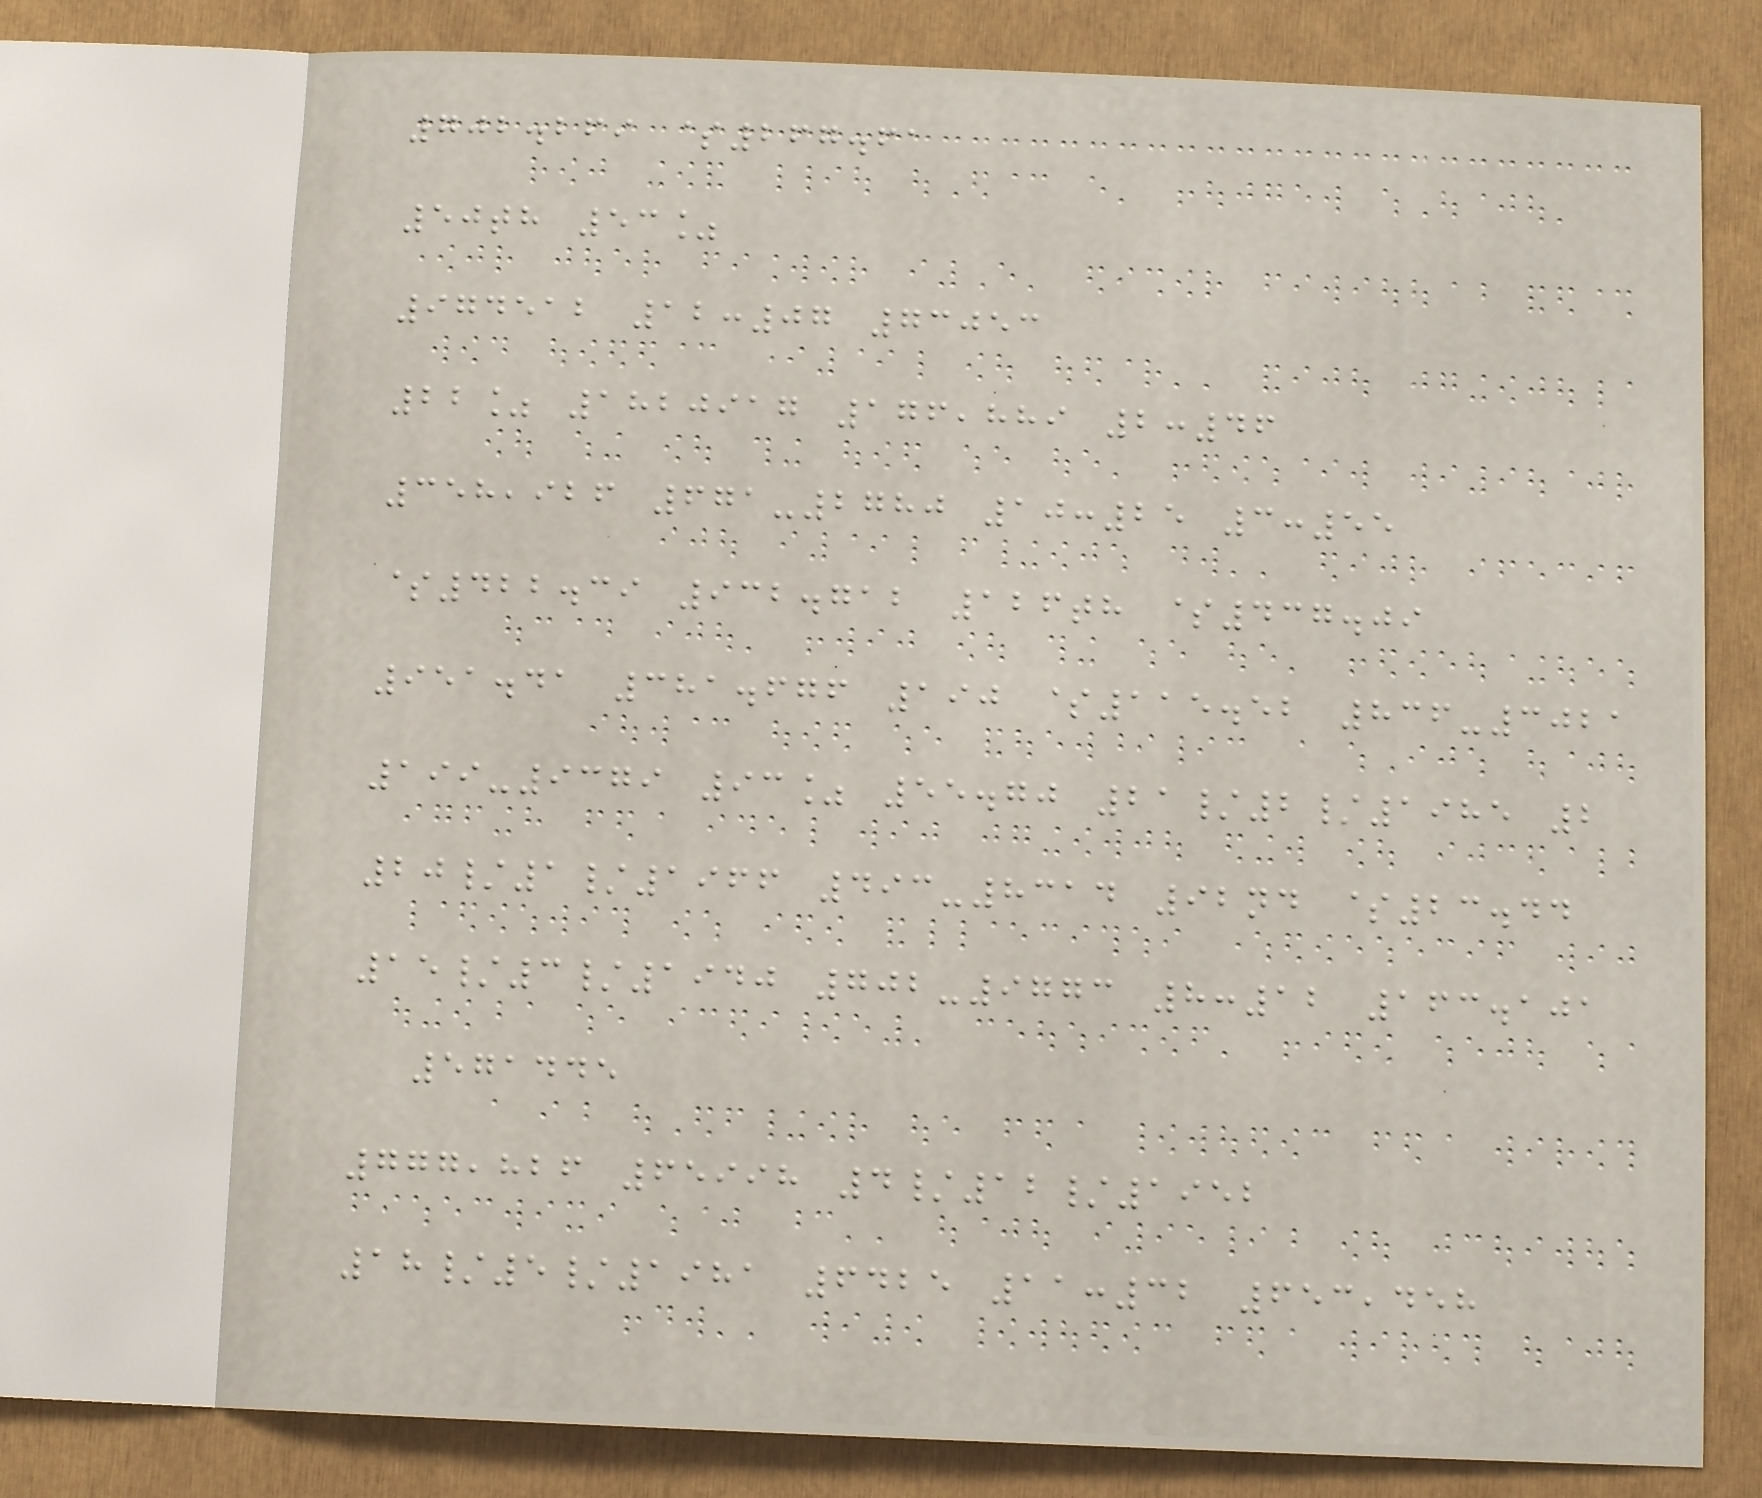702.269 $267.61
50th 53%
974512 12:07 73053
22% 1820917 176,889 2:46
358,926 671-2780 10:25 3:55
$422.39 932.712 126th $437.09
951.41 381.676 190 $115.52 836-3021
199-9379 93% 55.70 21/2/1985 2
20/1/1966 493-8314 92nd $23.44
15/3/1940 702-9773 8:12 163.101
571445
777,826 65998 4/12/1952
18/5/1981 6425 11:32 653,458
